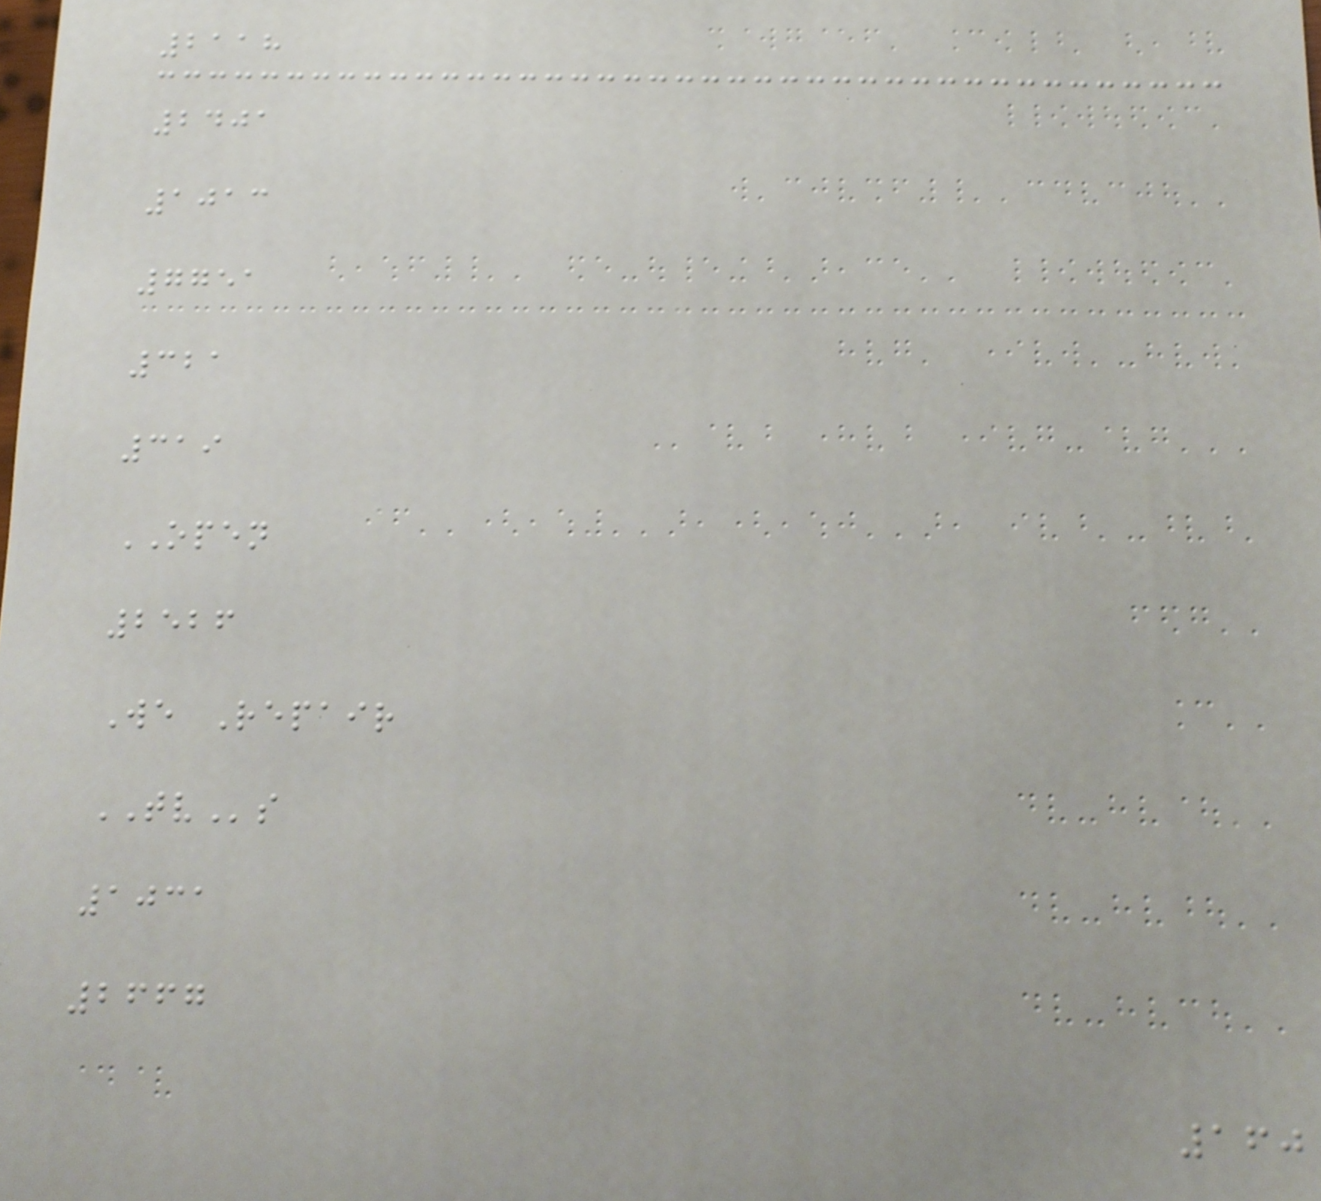2118
2401
1013
7751
321
319
OPEN
2526
We Repair
TVs
1031
2667
160
